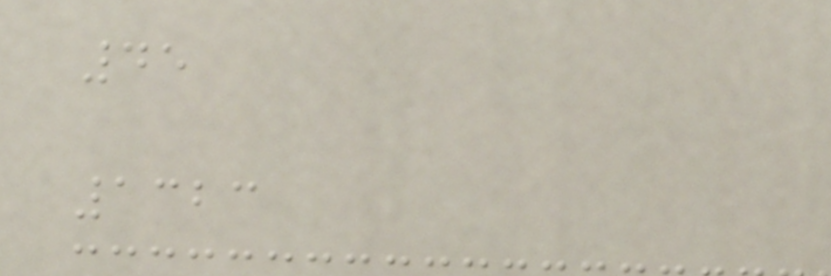45
1323
